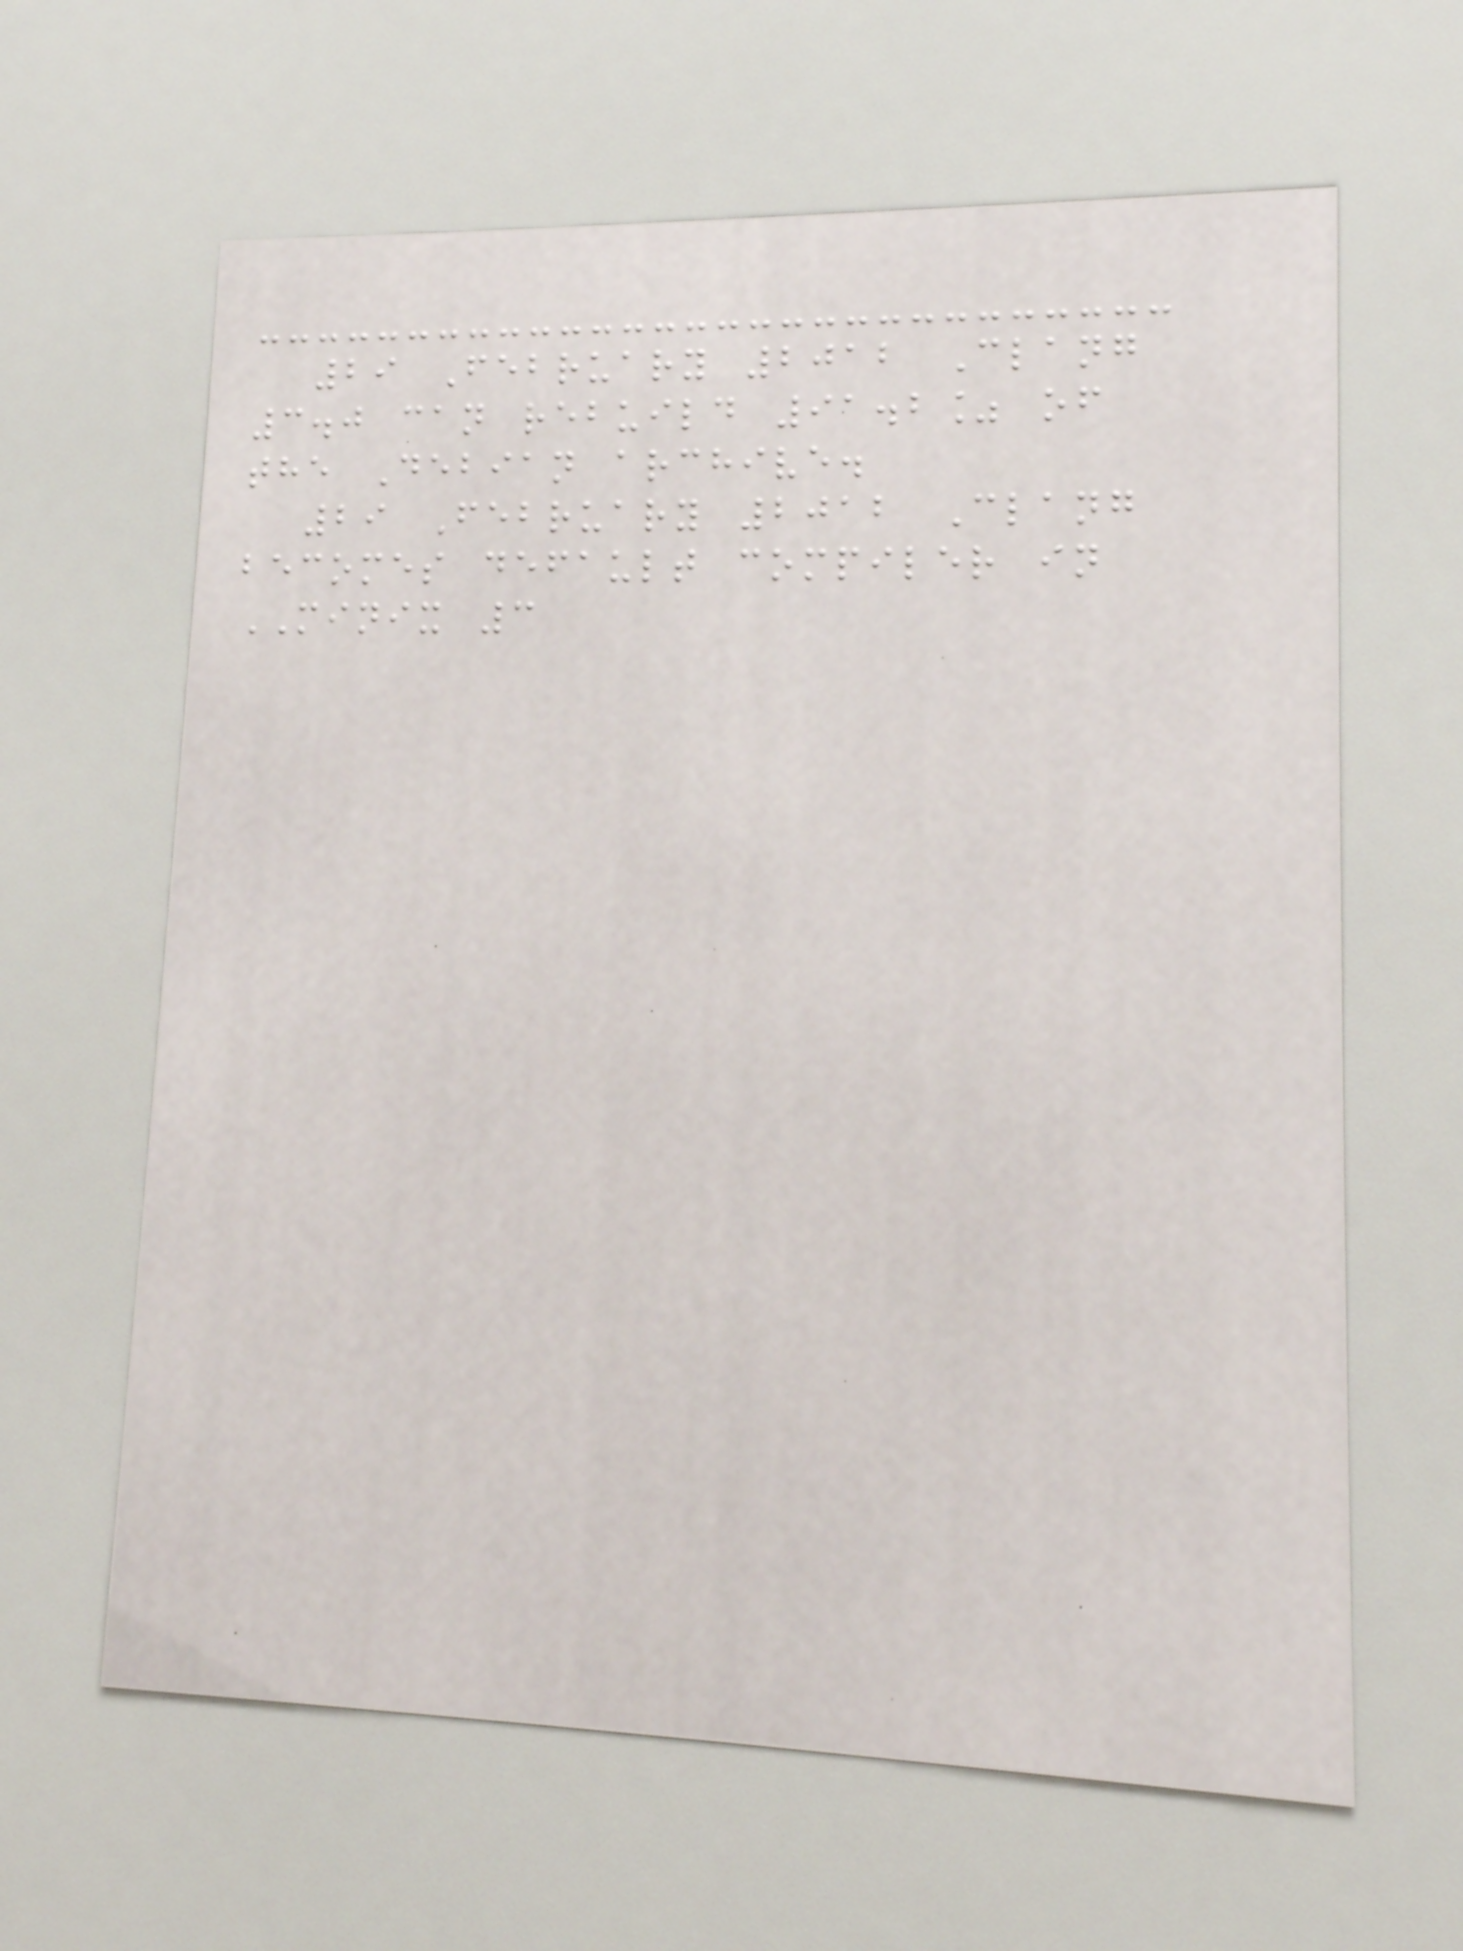29 February 2012 Clang
3.0 can rebuild 91.2% of
the Debian archive.
29 February 2012 Clang
becomes default compiler in
MINIX 3
